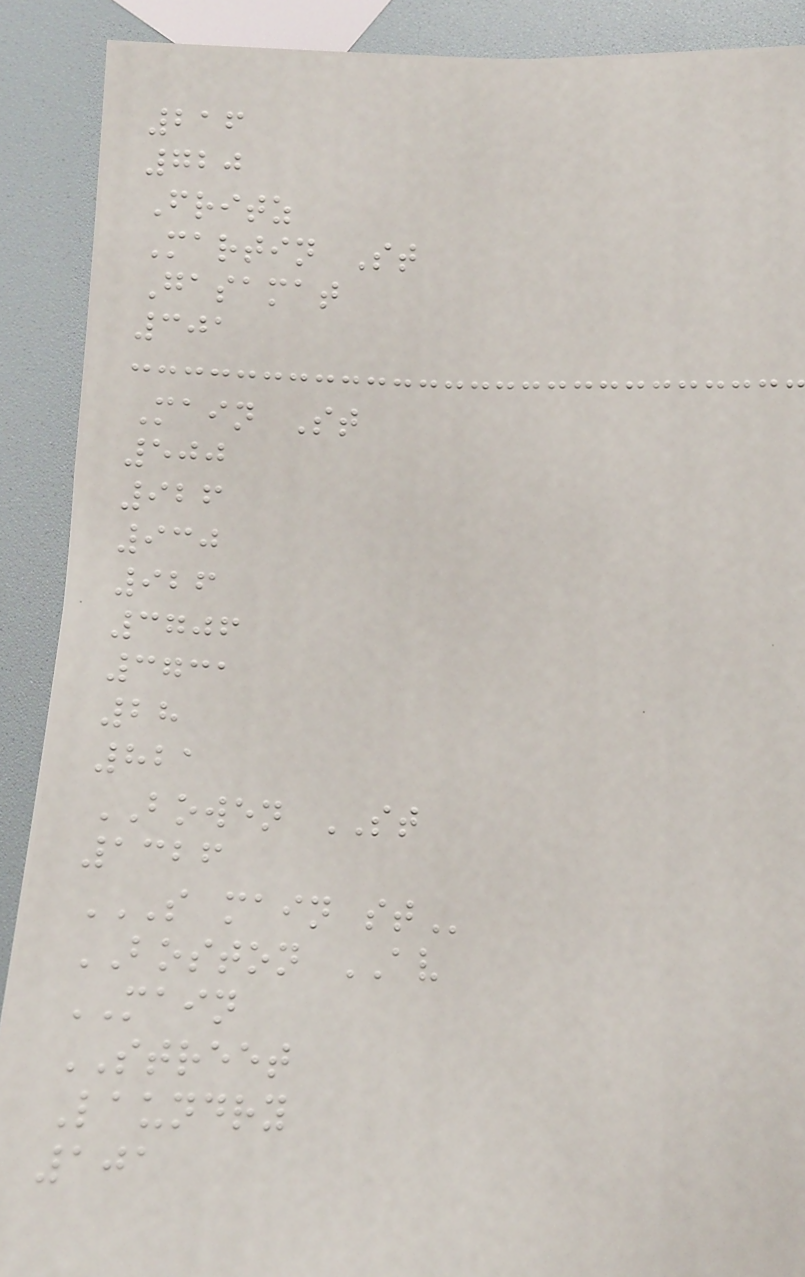216
720
Fritz
Martin St
Gasamat
301
Main St
500
926
930
926
3706
3731
28
821
BOWEN ST
1326
S MAIN ST
BOSTON AV
MAIN
STREET
Laundry
101
